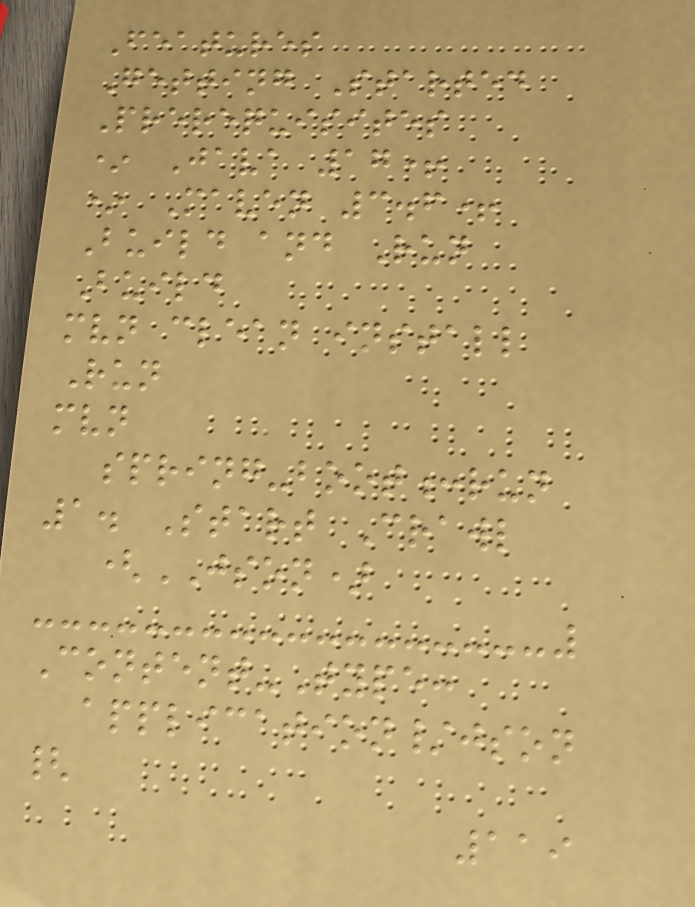Features
Getting Started
Prerequisites
* Java 17+
* Maven 3.6+
Build and Run
Build
mvn clean install
Run
mvn
spring-boot:run
1. Start Crawl
(JSON)
Content-Type:
application/json
{
119
